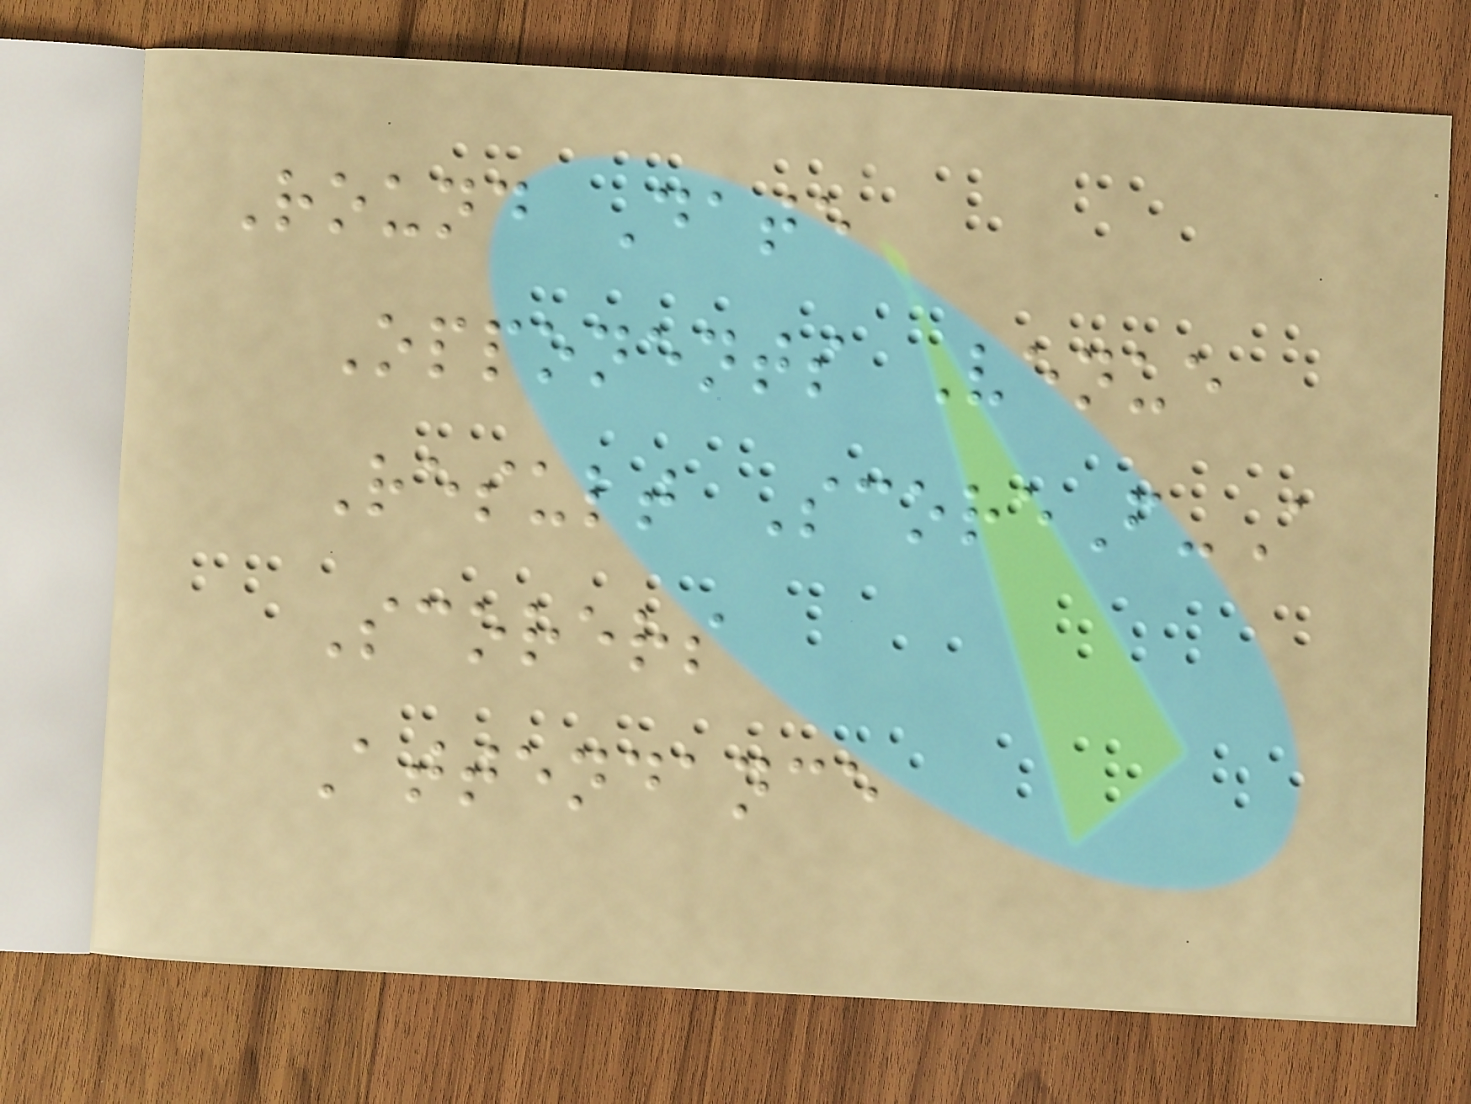Round Date
Opponents Venue
Result ScoreF-A
Scorers
Attendance
